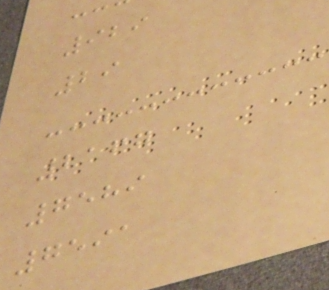929
29
2167
7589
7591
